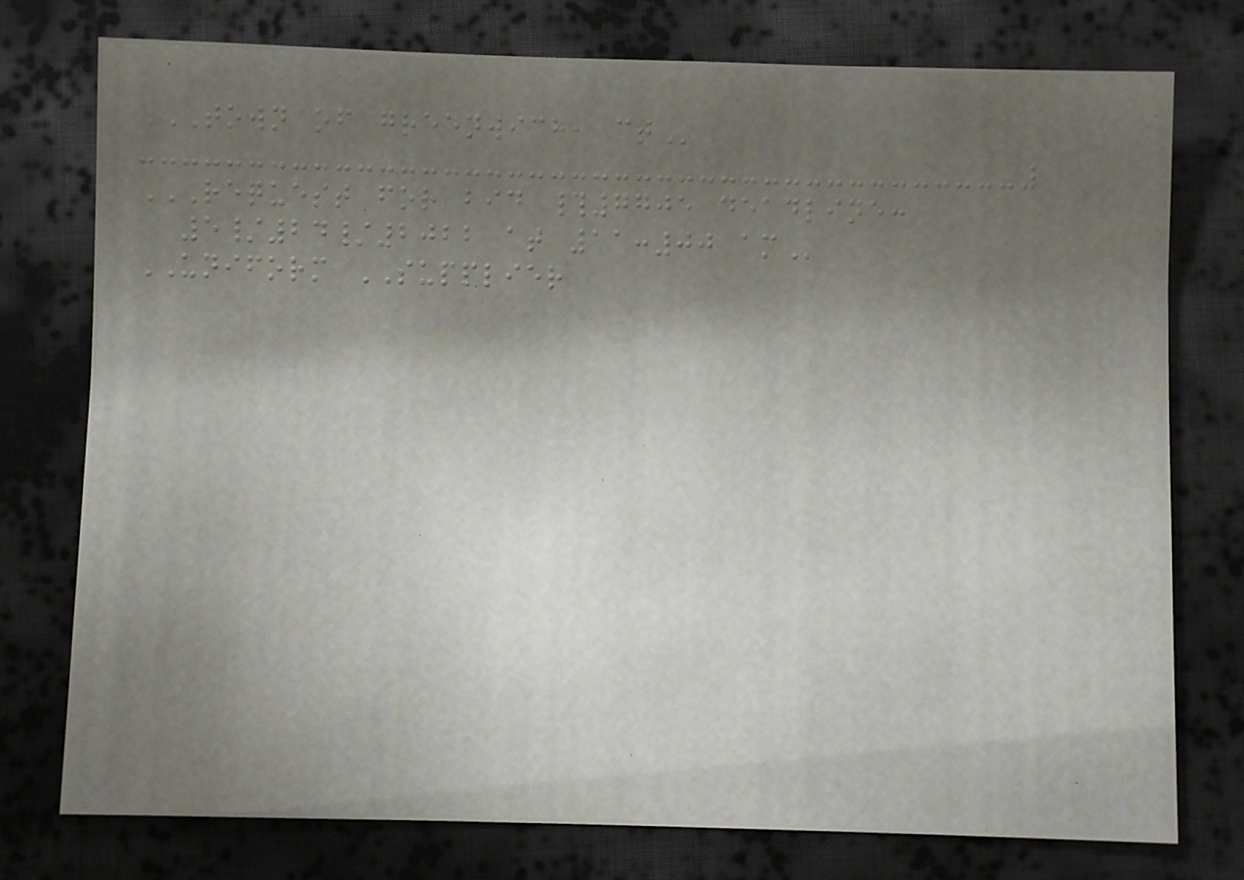TOWN OF GREENWICH, CT
REQUEST FOR BID #7705 DEADLINE:
5/24/2022 AT 11:00 AM
UNIFORM SUPPLIER
